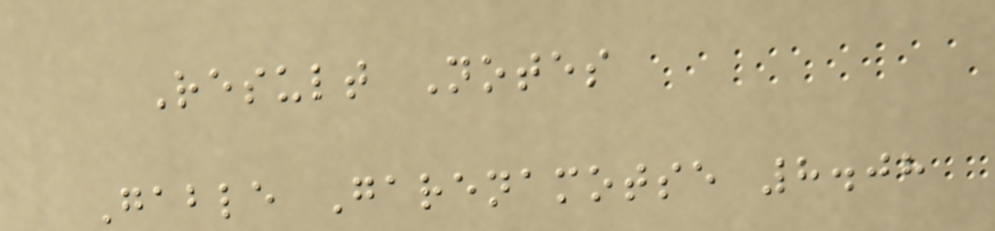Result Notes
Gable Garenamotse 8.08
